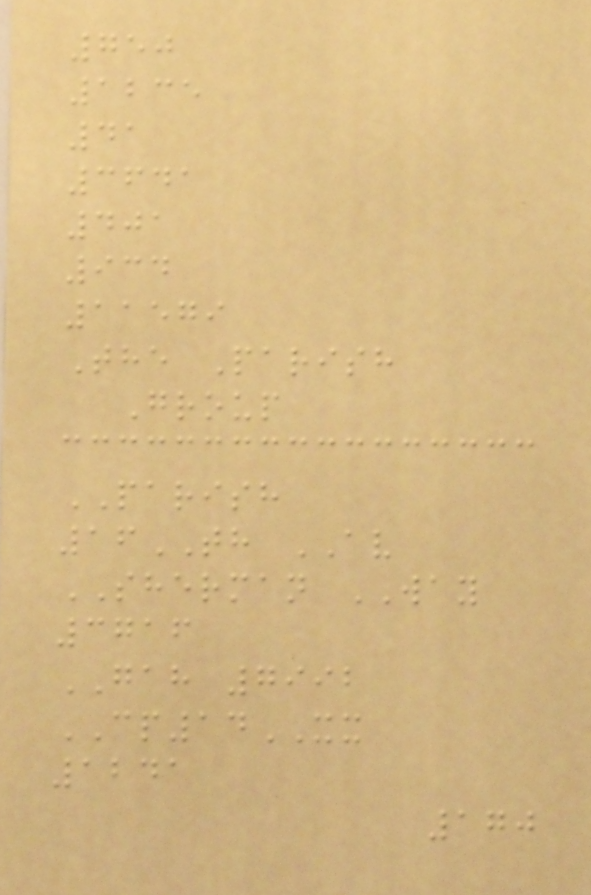750
1235
41
3641
401
934
11579
The Parish
Group
PARISH
16TH AV
SHERMAN WAY
3716
GAH 7992
CP14XX
1241
170
